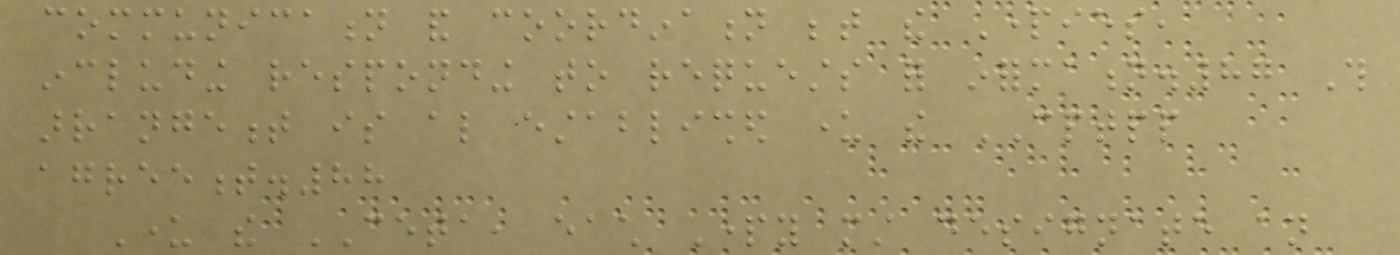communication and coordination between the Parties,
including responding to requests for information.87 This
arrangement is also established under the CPTPP
agreement.88
Under the CETA, each Party must designate an
